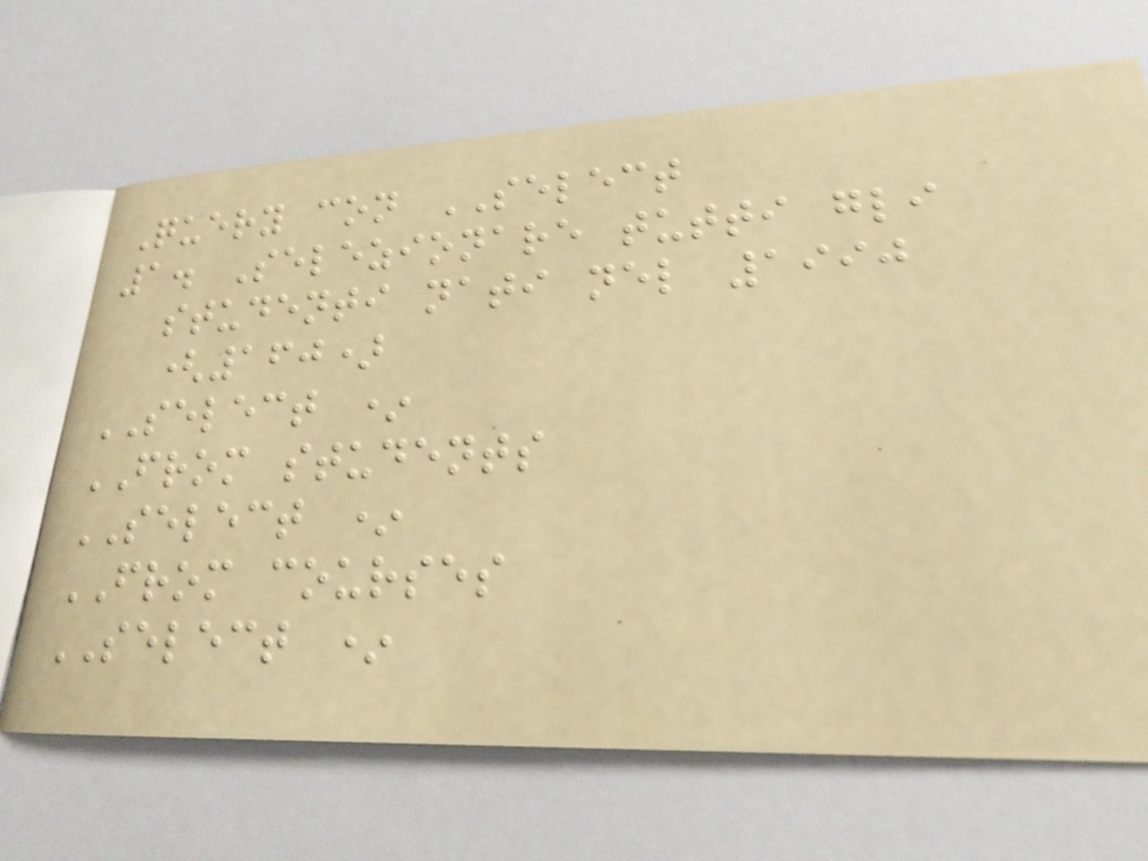Query con SELECT
1. Selezionare tutti gli
studenti nati nel 1990
(160)
SELECT *
FROM students
SELECT *
FROM courses
SELECT *
